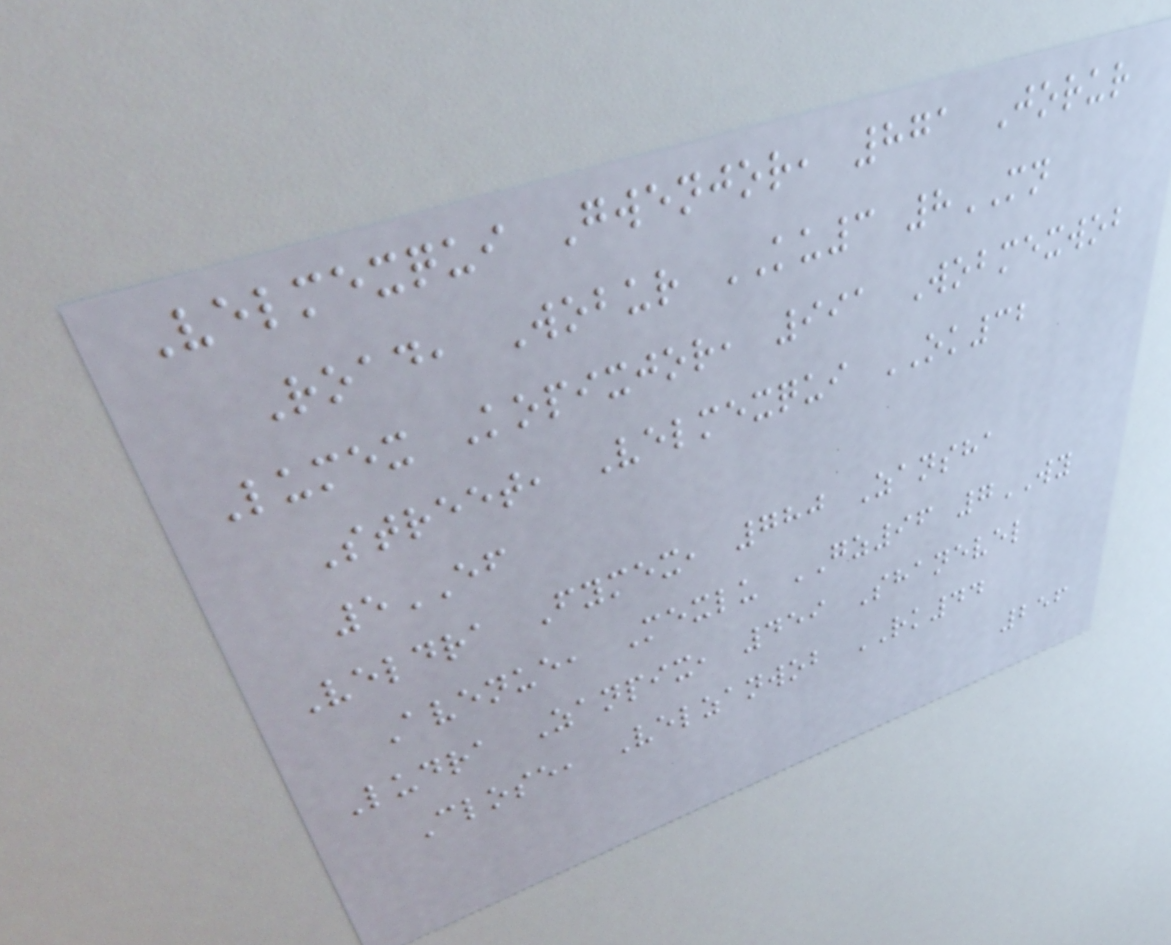Velmexqui Gwenjor, 871 Jorur
Road, Wobur KU3 8MN
Lumex Kopixjor, 991 Wobmexwob
Street, Velmexqui OK32
5EF
Veldra Fymex, 780 Zansha
Avenue, Mexlu GZ96 7WY
Ludra Zanpix, 459 Shanevel
Close, Velzanwob RK44
256
